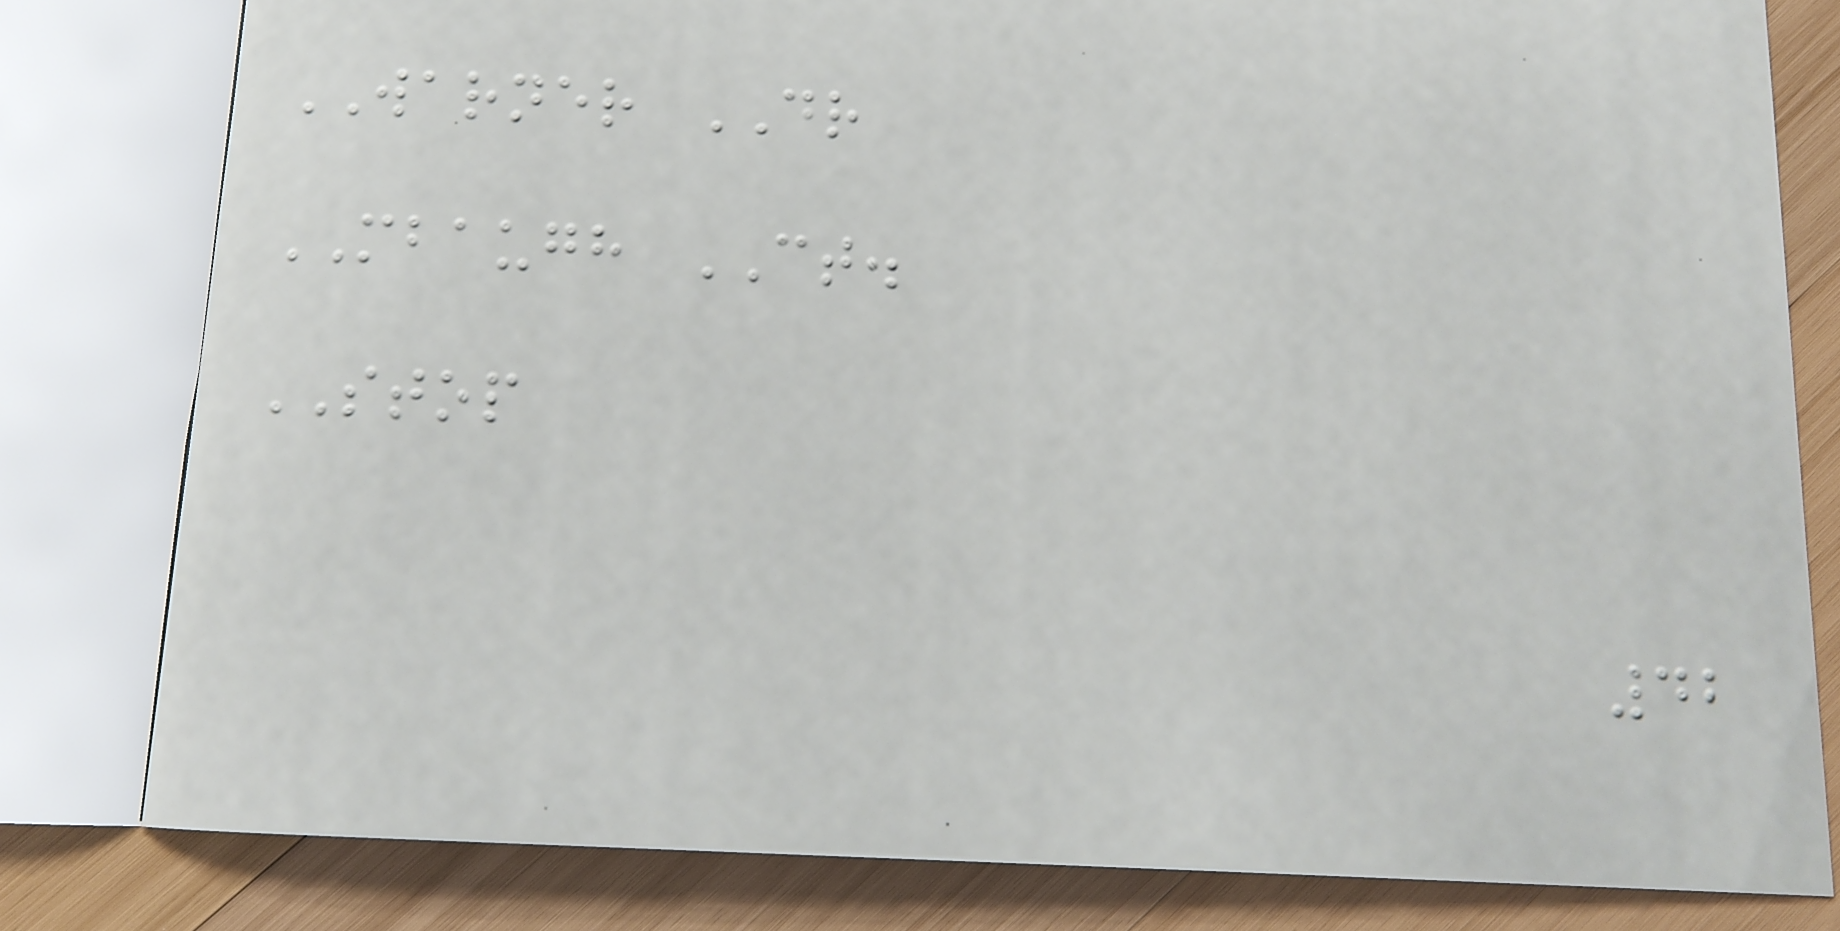WARNER DR
MBAUGH CT.
STOP
42
